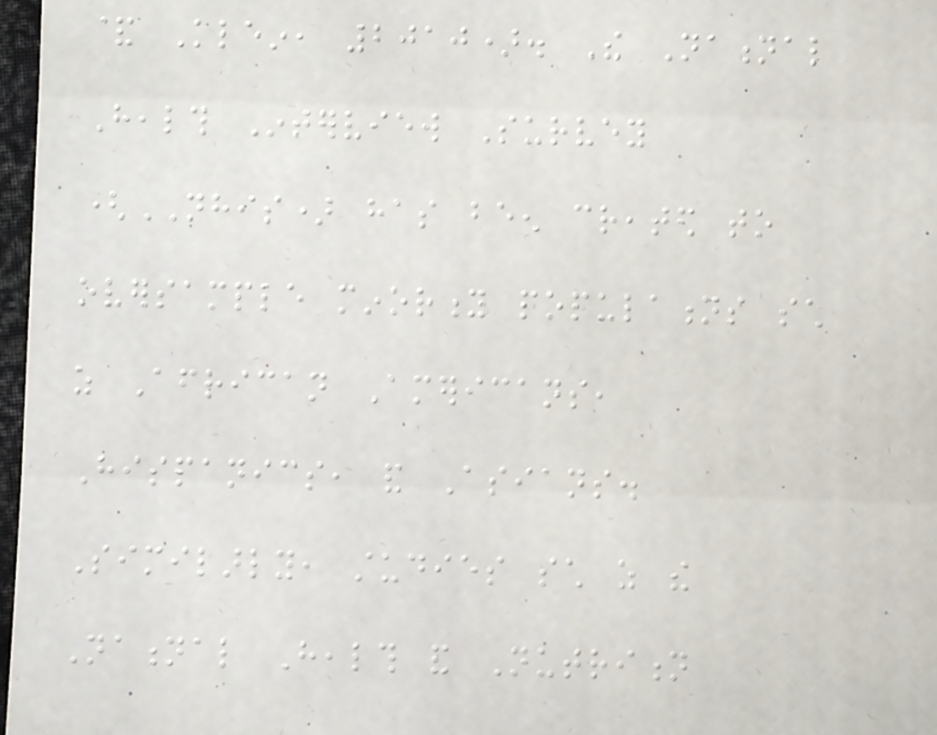& Klein, 2010). The National
Health Interview Survey
(NHIS) has been created to
oversample minority populations such
as African Americans,
Hispanics, and Asians.
Similarly, studies such as the
National Health and Nutrition
